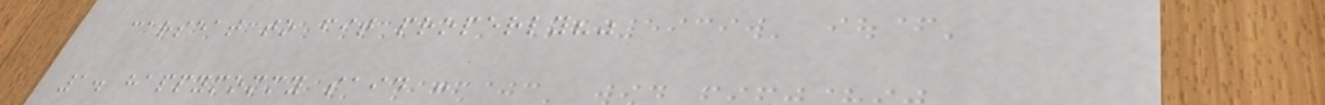carseat to fit properly?"
1. happymommy said :
